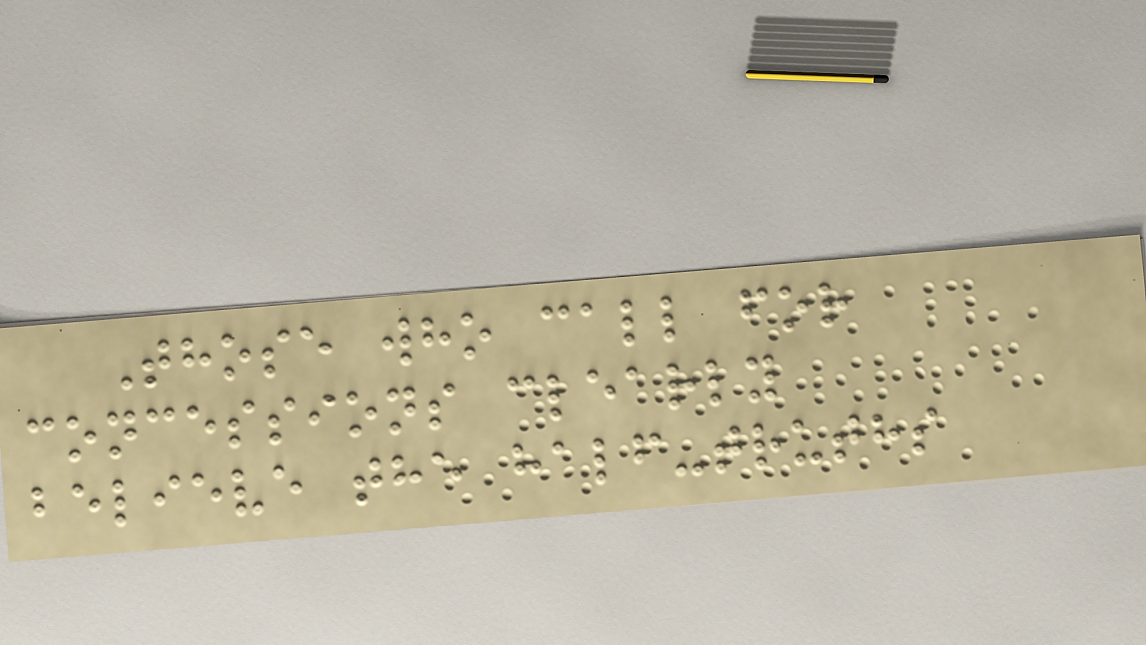Those who call for
concessions clearly
believe the half-truths
